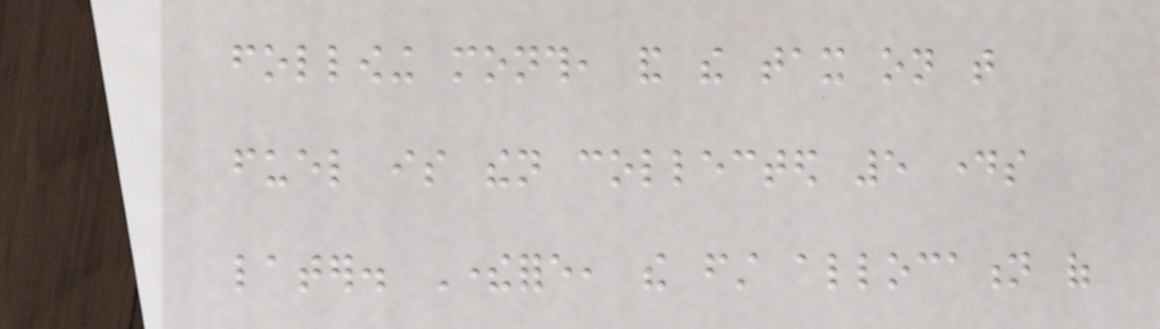following month, and the tax on that
fuel is then collected 5 days
later. Therefore, the first allocation of
